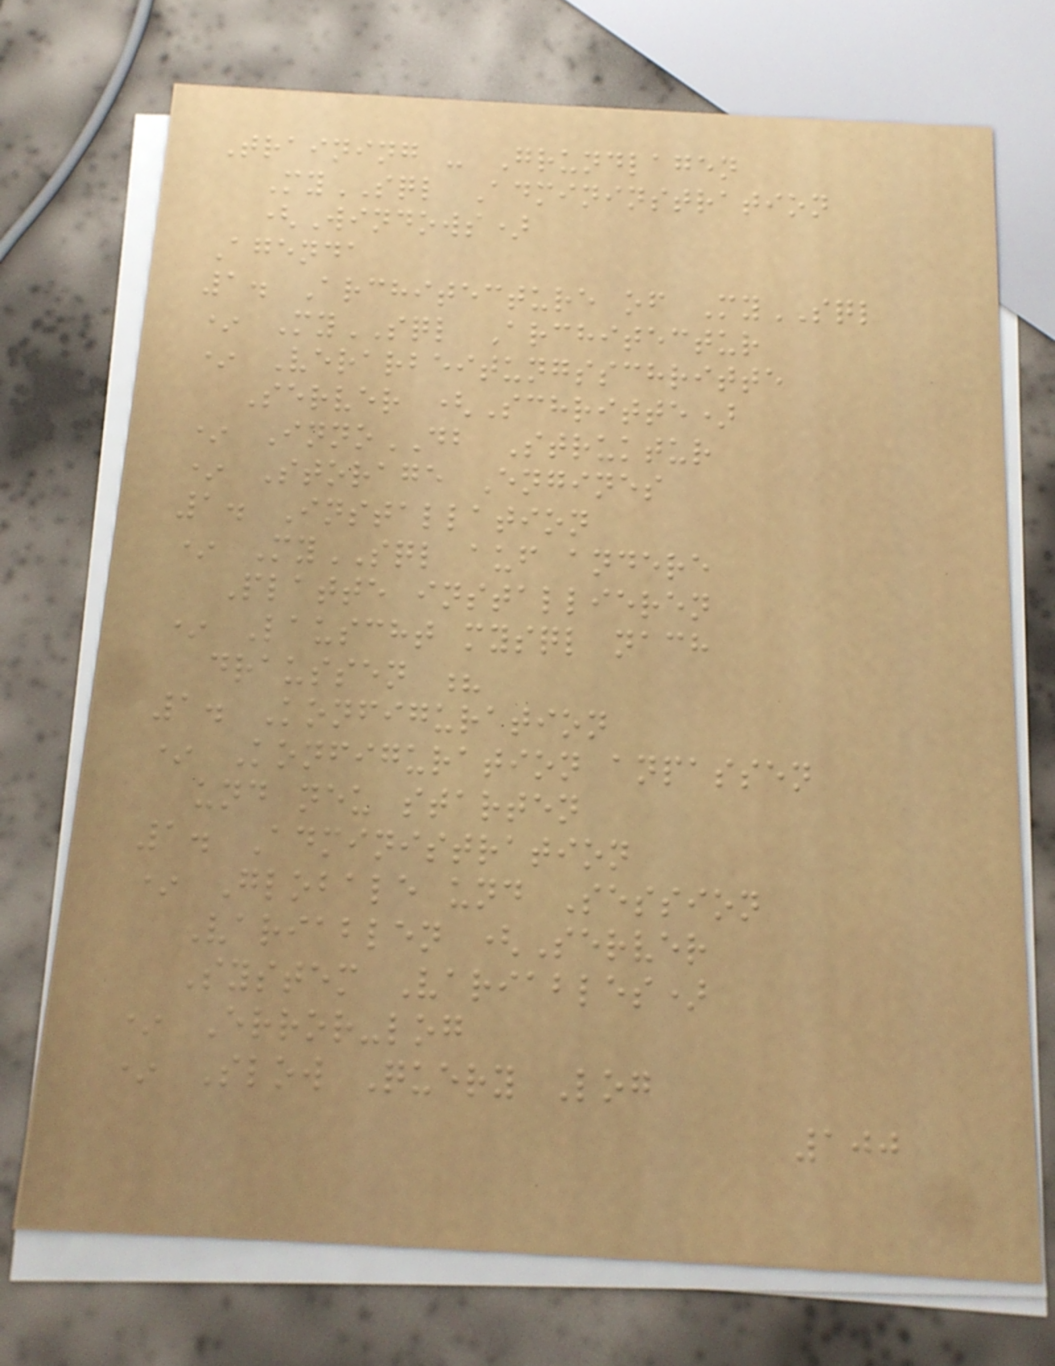Training - Grundlagen
MySQL Admininstration
(Windows)
Agenda
1. Architecture of MySQL
* MySQL Architectur
* Verarbeitungsschritte
Server (Schritte)
* InnoDB Struktur
* Storage Engines
1. Installation
* MySQL auf andere
Platte installieren
* Lauscht mysql nach
draussen ?
1. Konfiguration
* Konfiguration anpassen
und neu starten
1. Administration
* Globale und Session
Variablen (Server
System Variables)
* Error-log
* Slow Query Log
100
